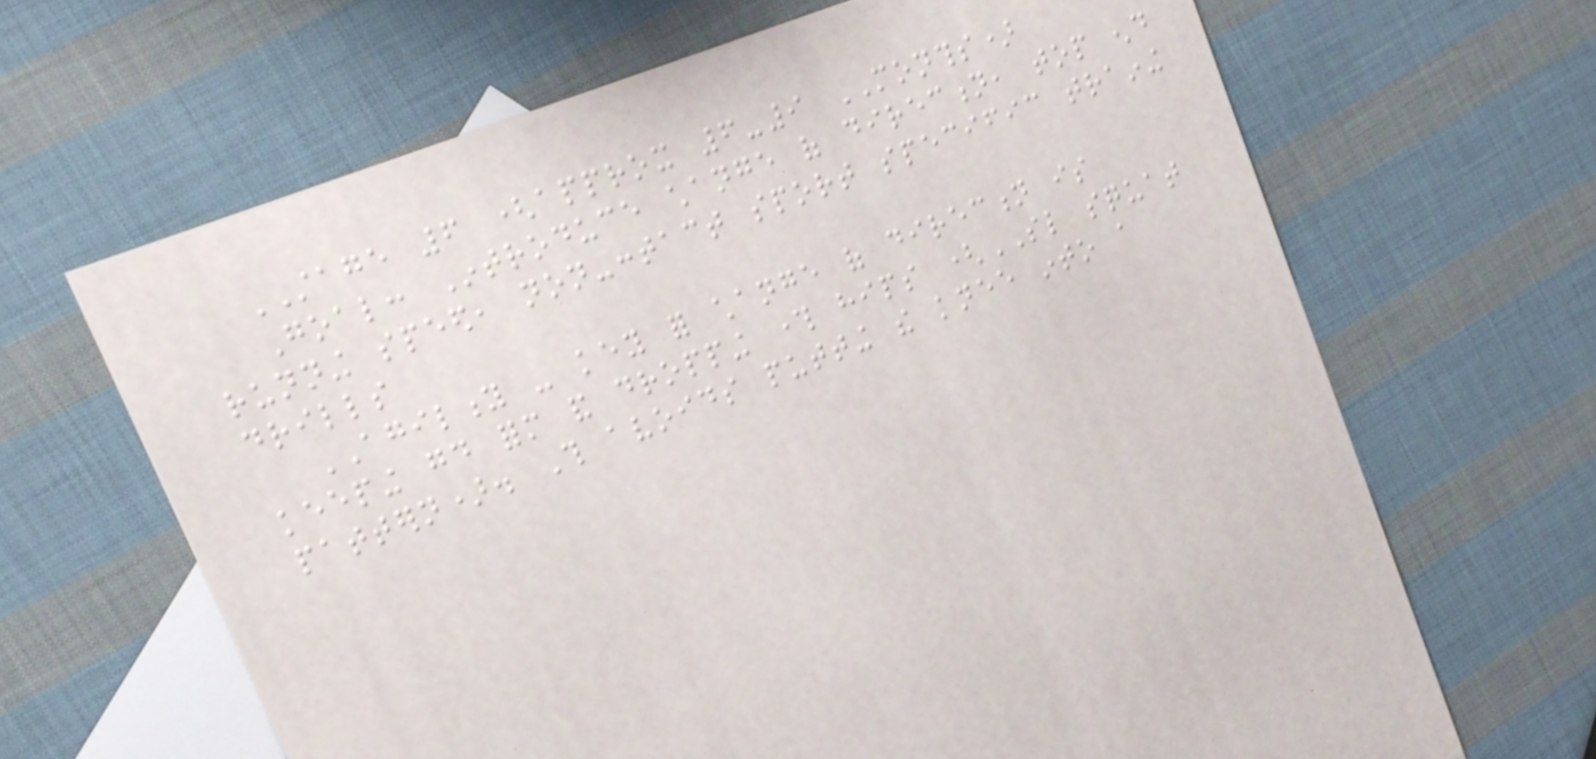STAGE 6 (approx 6-9 MONTHS)
Goal: Introduce change of direction, top end
running speed, non-contact sport specific training
drills
AGILITY - key for change of direction is
keeping good form and dropping through hips (SL squat
pattern). This avoids putting the knee into a
